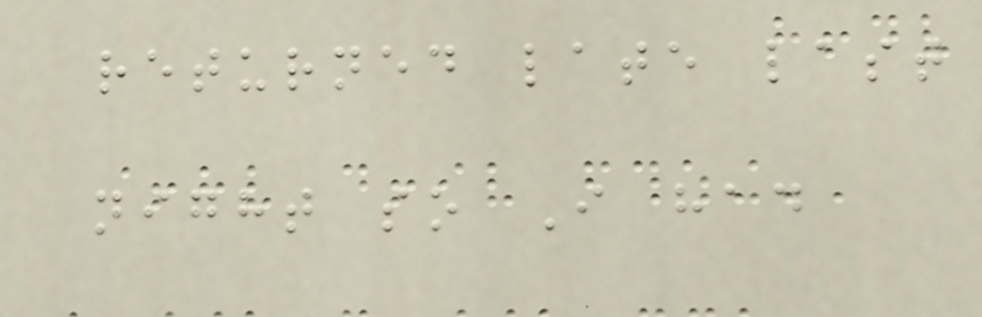returned late last
night so I had
